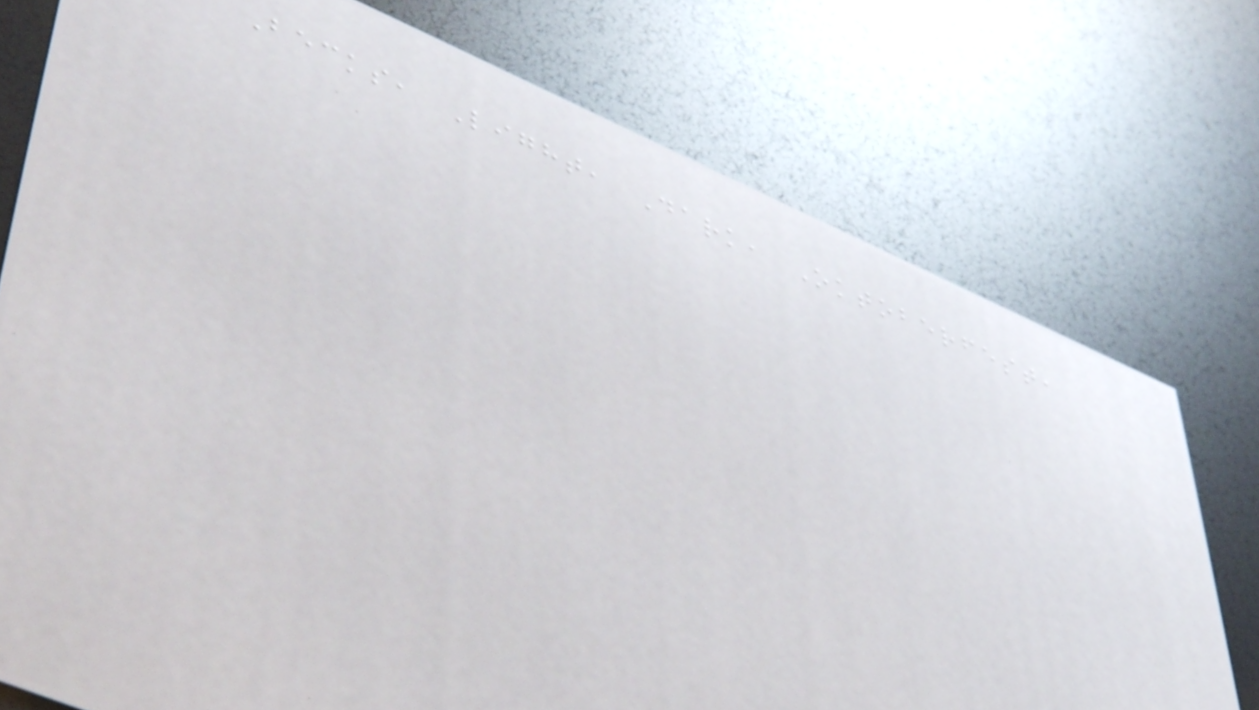Becks, Light, Dark, Oktoberfest,
